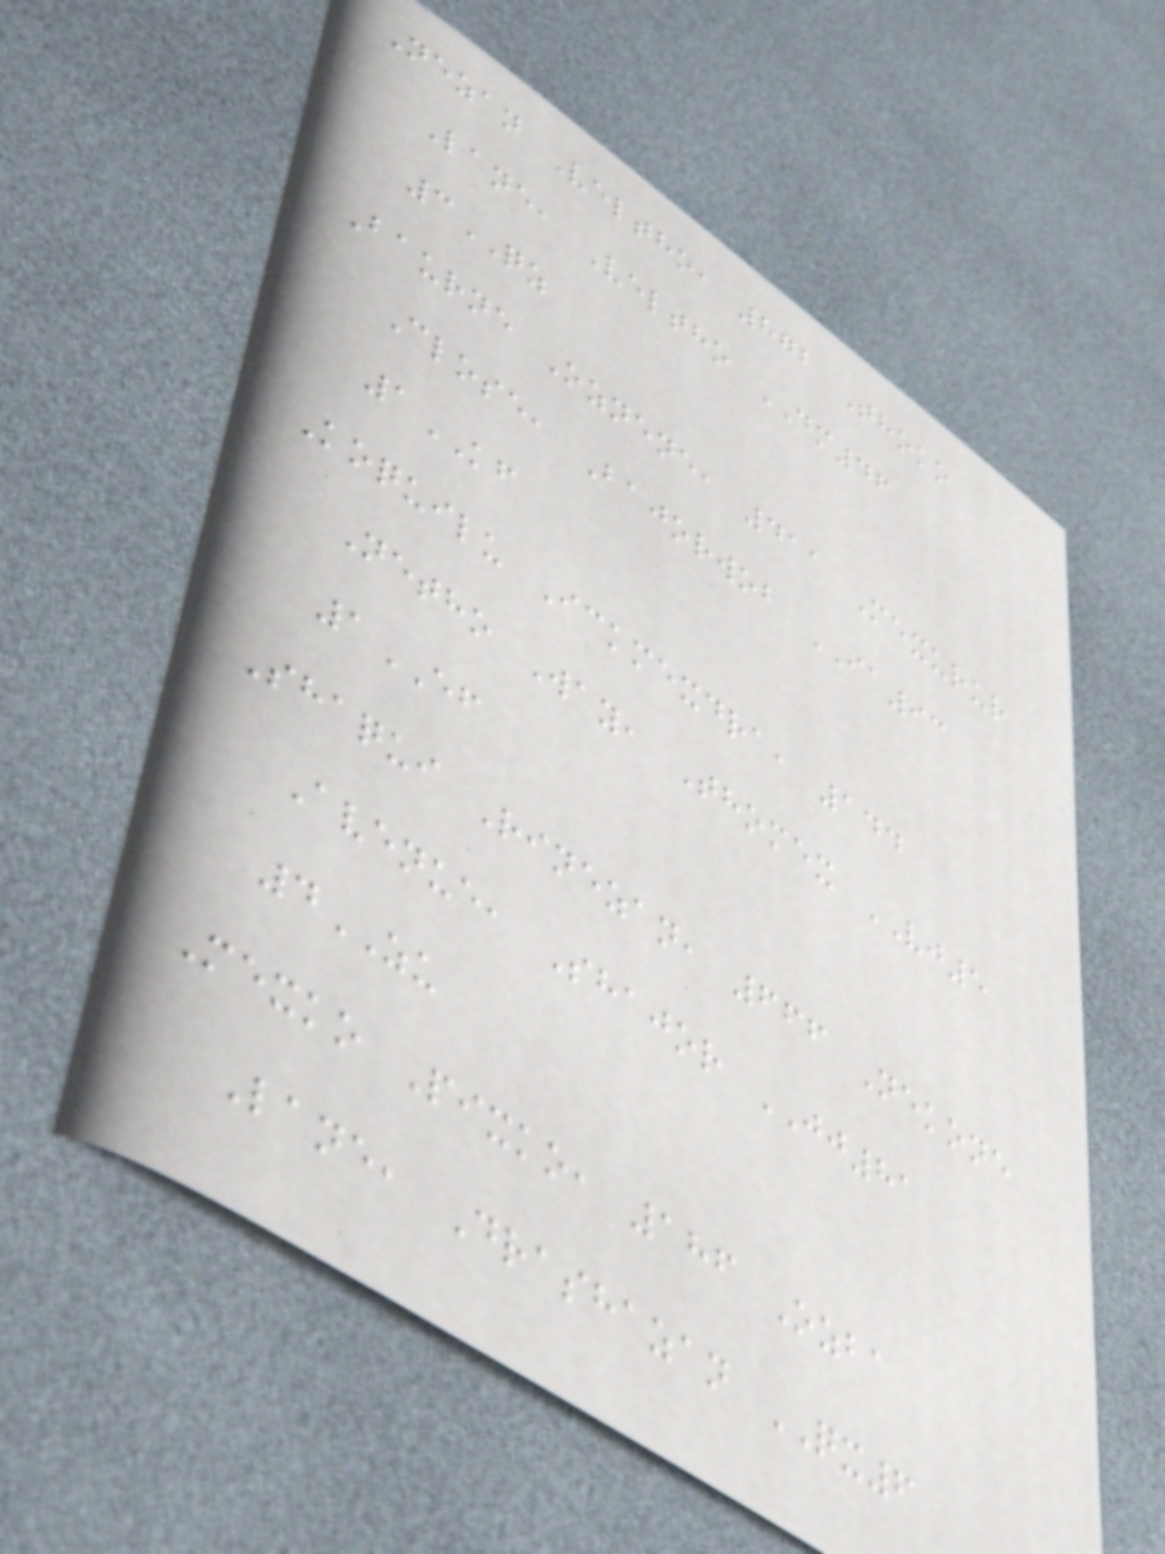Nezan Veltho, 872 Thoko
Lane, Veltho DM46
3QZ
Baurne Oznene, 411 Mexurur
Close, Bajorwob IA93
1KF
Koquilu Ickmexdra, 144
Netho Way, Thomex VJ5
1EF
Shaqui Rinezan, 666 Nekone
Avenue, Shajor JJ81
4ZU
Mexko Pixko, 186 Ozba
Lane, Drashazan QX6
